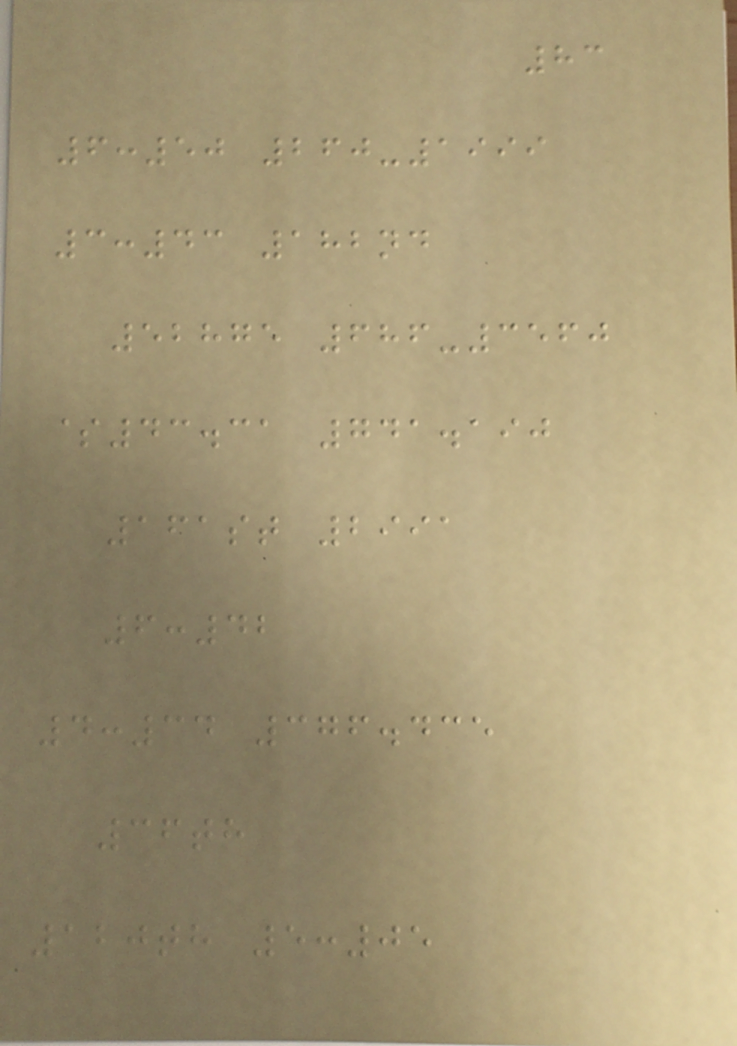83
6:50 260-1999
3:43 182nd
52875 686-3560
$43.31 741.190
161st 2991
6:42
4:34 376.435
36th
120th 5:05
